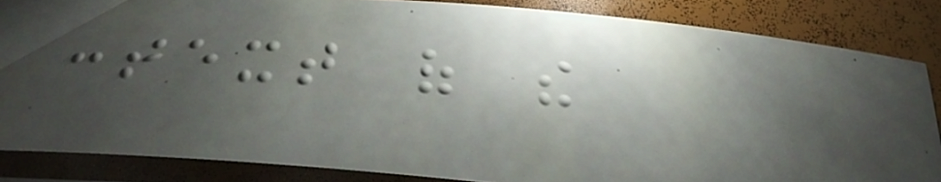context of the
